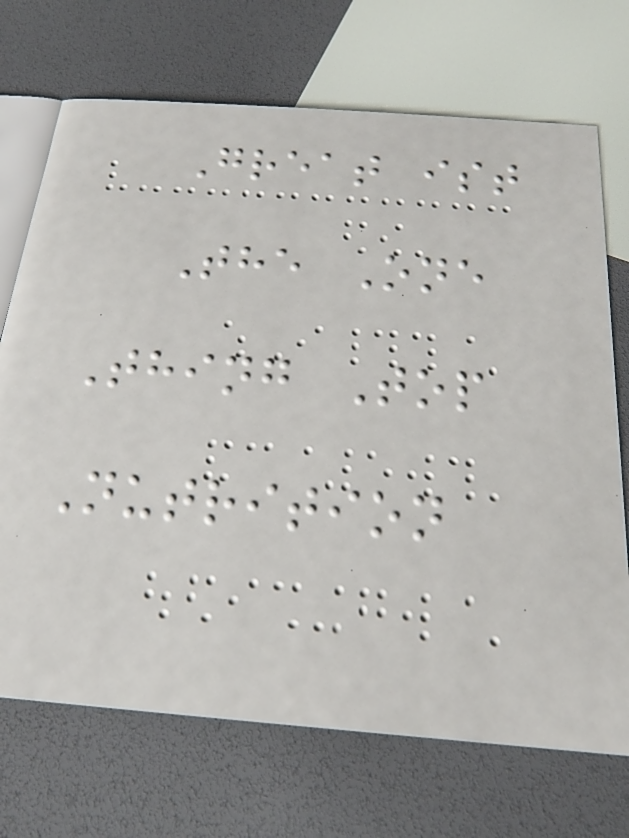Great ist
The One
Thing Top
Nutrition
